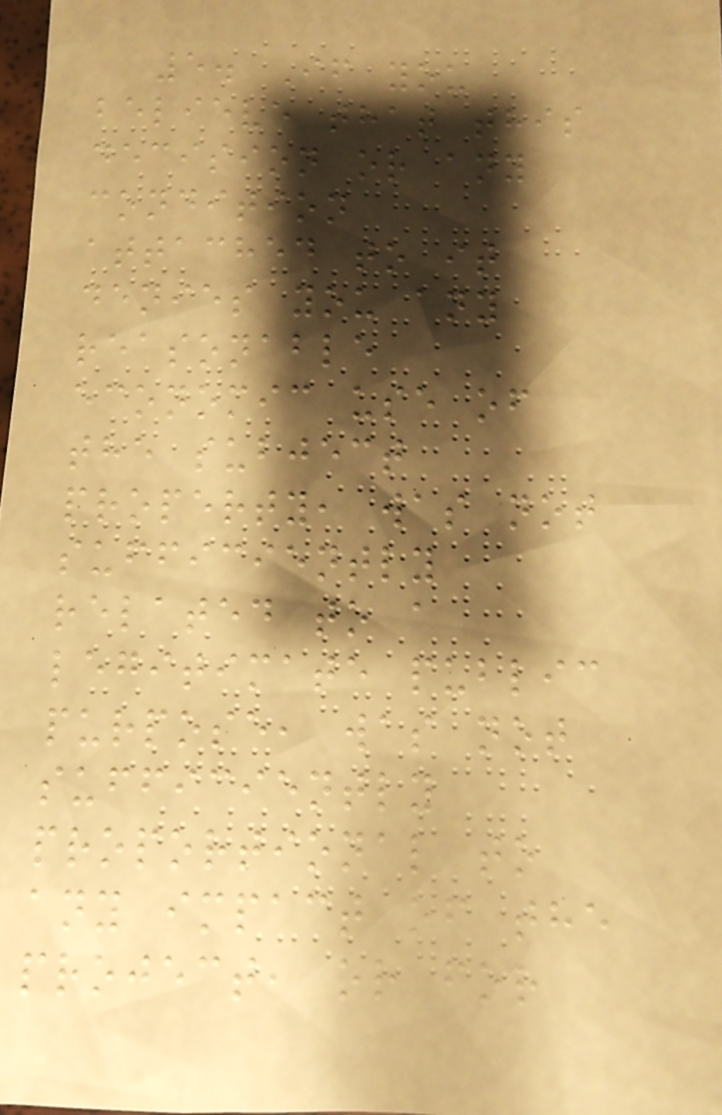5. If you
believe that this
decision or any
condition
attached to it
denies you any
reasonable
economic use of
the subject
property, was not
sufficiently
related to a
legitimate public
purpose, was not
sufficiently
proportional to
any impact of the
project, or for
